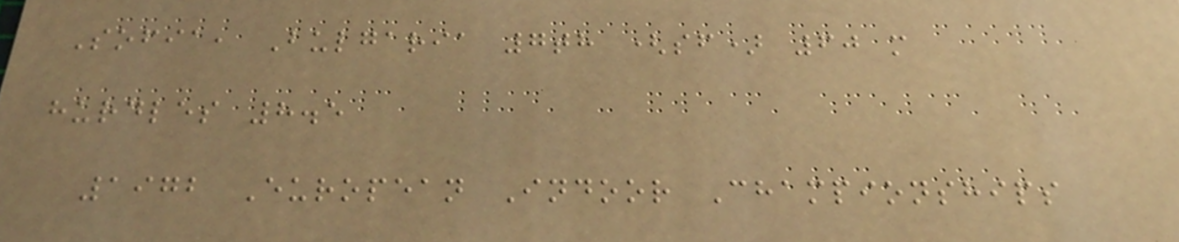Sofia, Bulgaria 7th (sf) 60 m
hurdles 8.5
1972 European Indoor Championships
